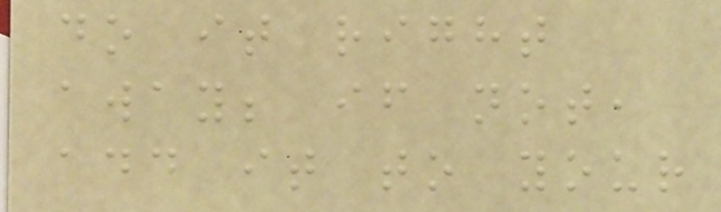do it right
away; if not,
add it to your
